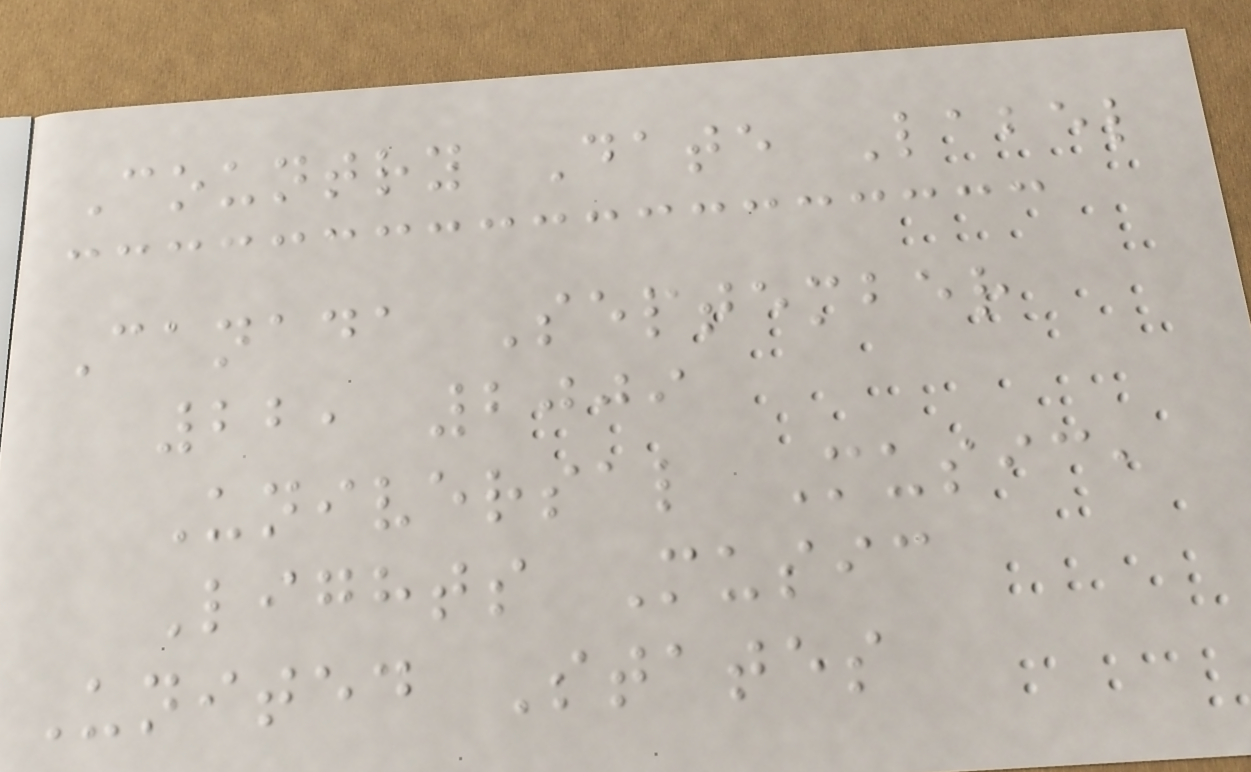Country Date Label
Canada September
22, 2009
Universal Music,
Lights Music
United States
